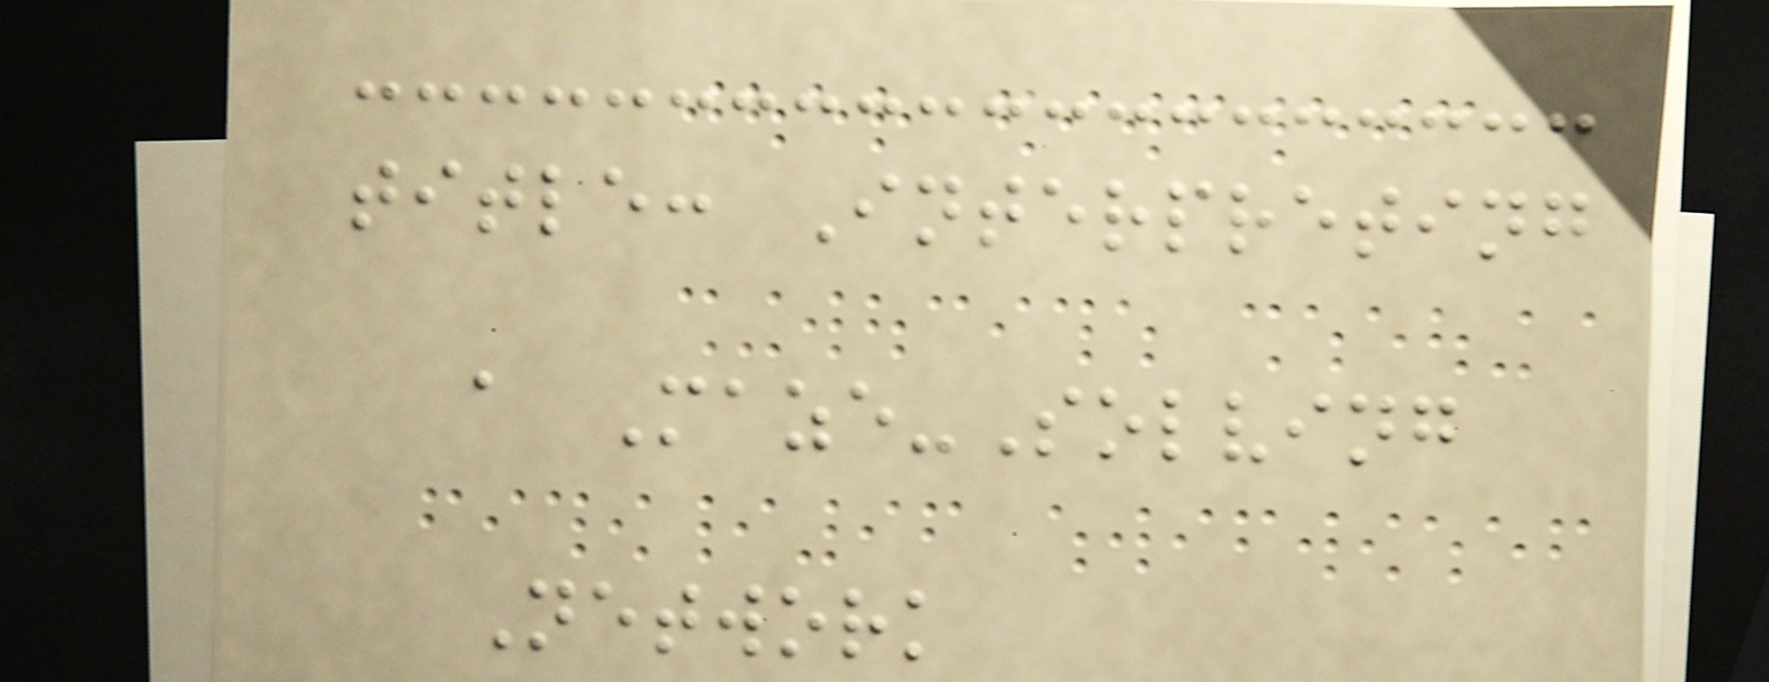title: Interpreting
a Maze-Solving
Network
